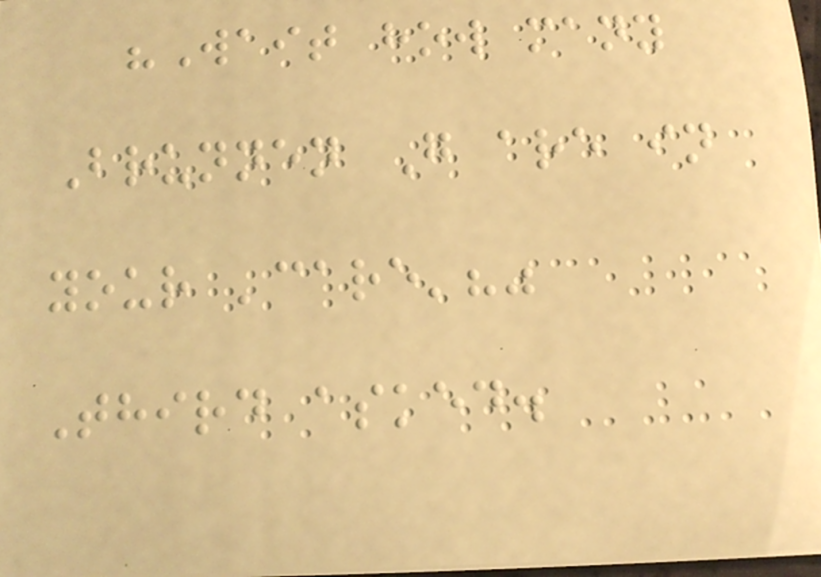"Wait how many
Brunnen G are in
your 'care'?"
Third asked.
